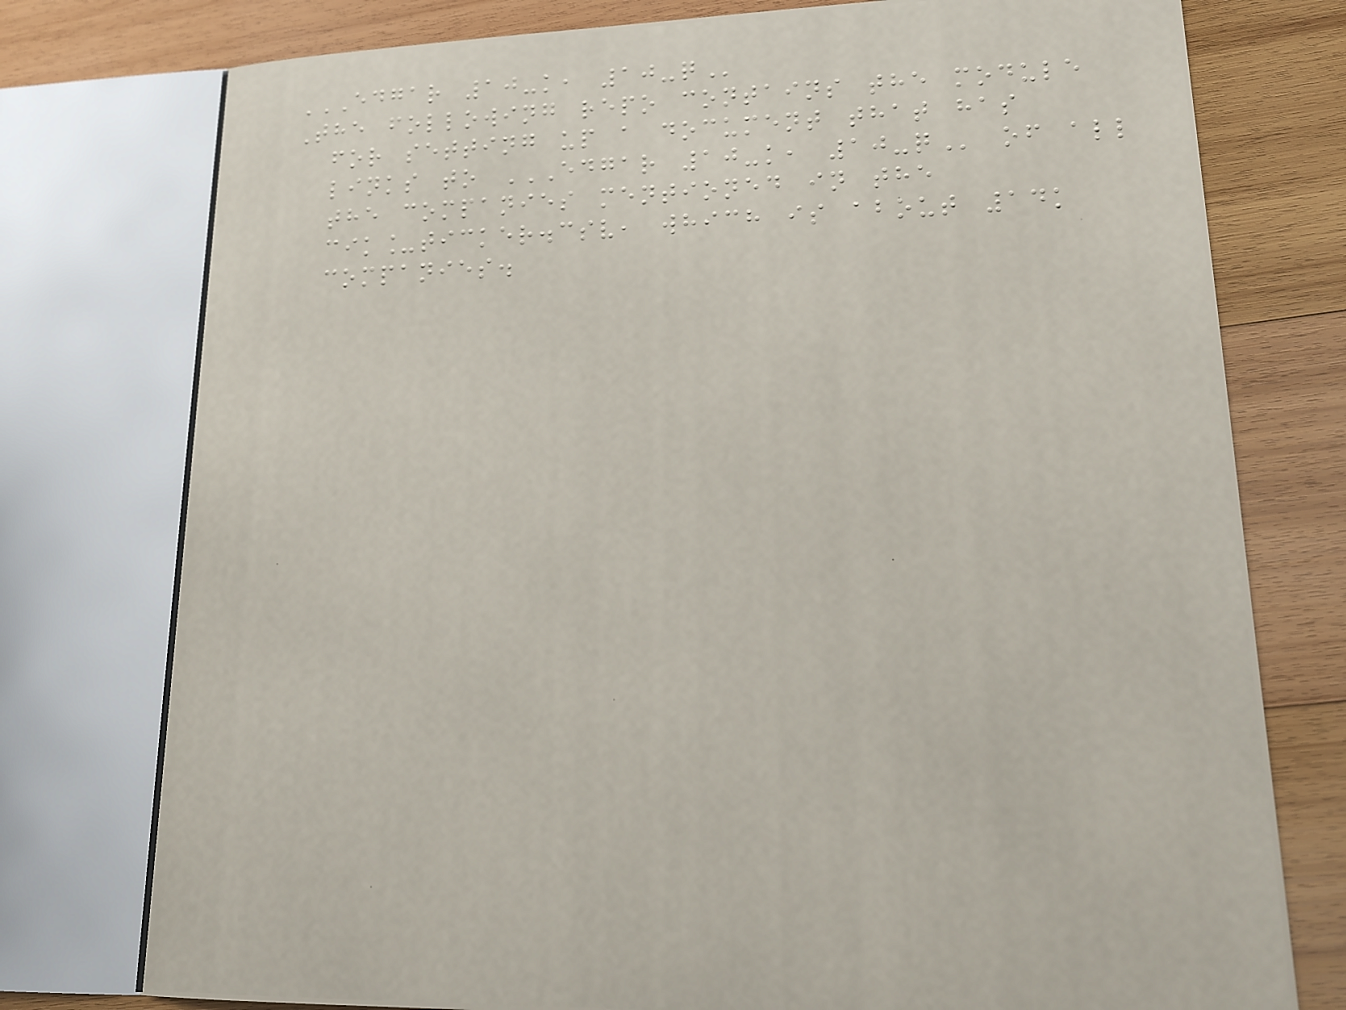EDGAR 10-K, 10-Q
The following repo contains the module
for setting up a document that has
links to EDGAR 10-K, 10-Q of all
the companies mentioned in the
cik_ticker.csv, which is about 14k
companies.
